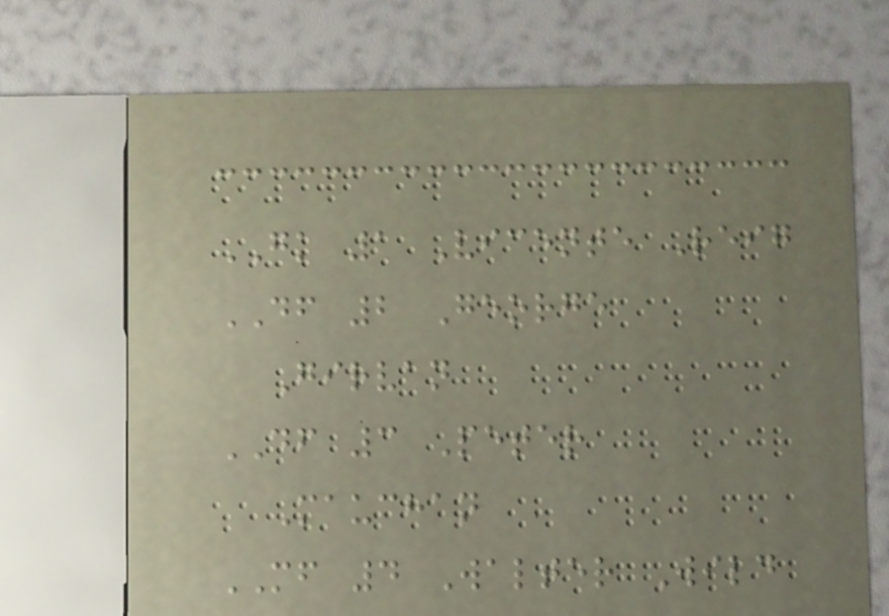GK 1 Vicente Reig
DF 2 George
Girvan
DF 3 Peter
Mauchan
MF 4 Walter Wild
